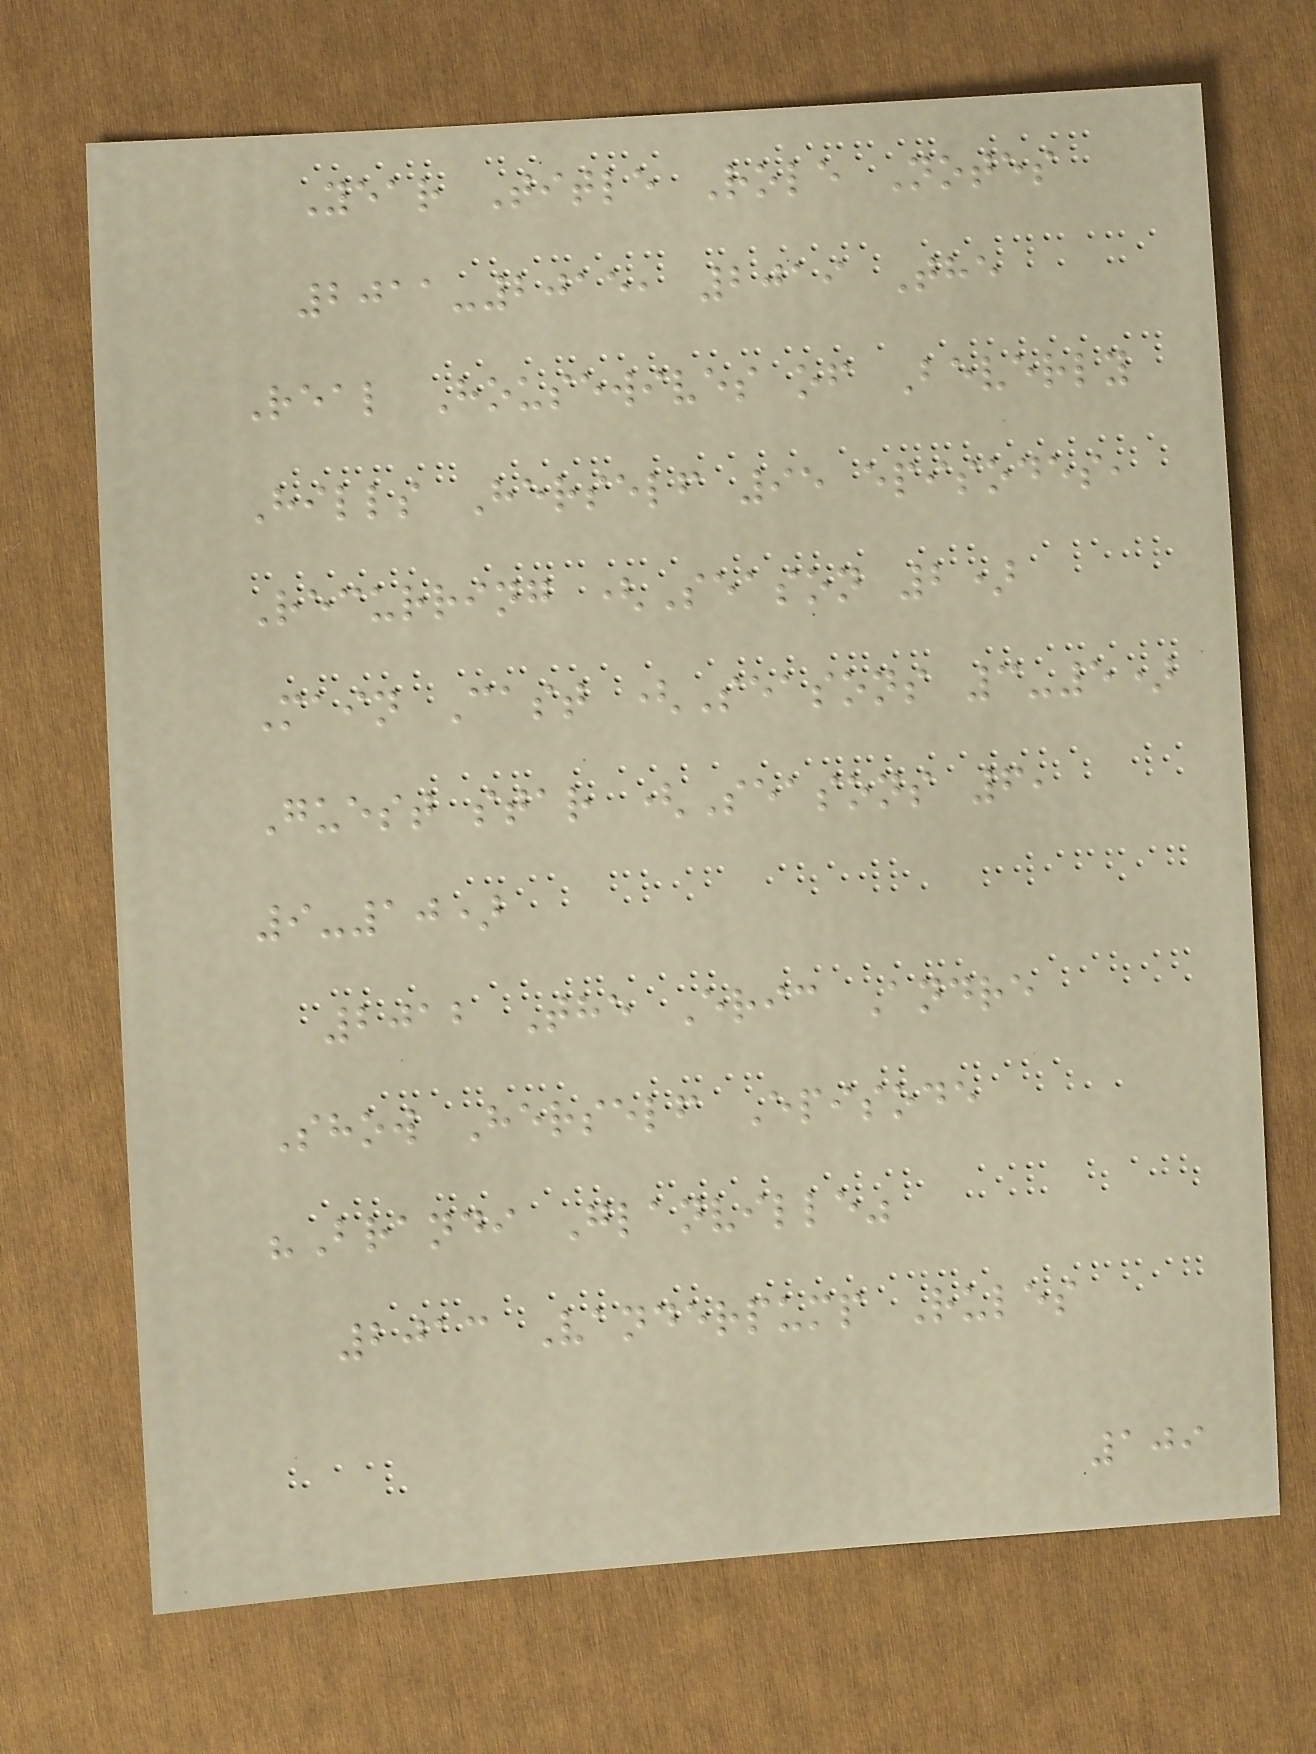Year Title Role Notes
2011-2015, 2019 The
Real Housewives of Beverly
Hills Herself 95 episodes,
Recurring (Season 2)
Main Cast (Seasons 3-5)
Guest star (Seasons 6,
9-10)
2012 The Eric Andre
Show Herself Episode
"Brandi Glanville"
2013 Vanderpump Rules
109
